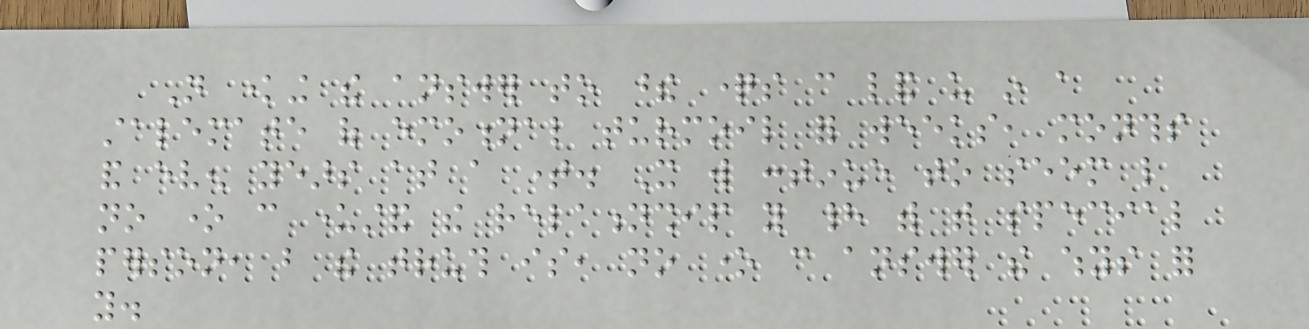Not knowing the answer to these questions can land us in a
stalemate of emotional turmoil for weeks, months
and even years at a time. It will continue to seem like
no one can understand the relationship you had with that special
person, but the truth is, no one can answer the whys for
you.
